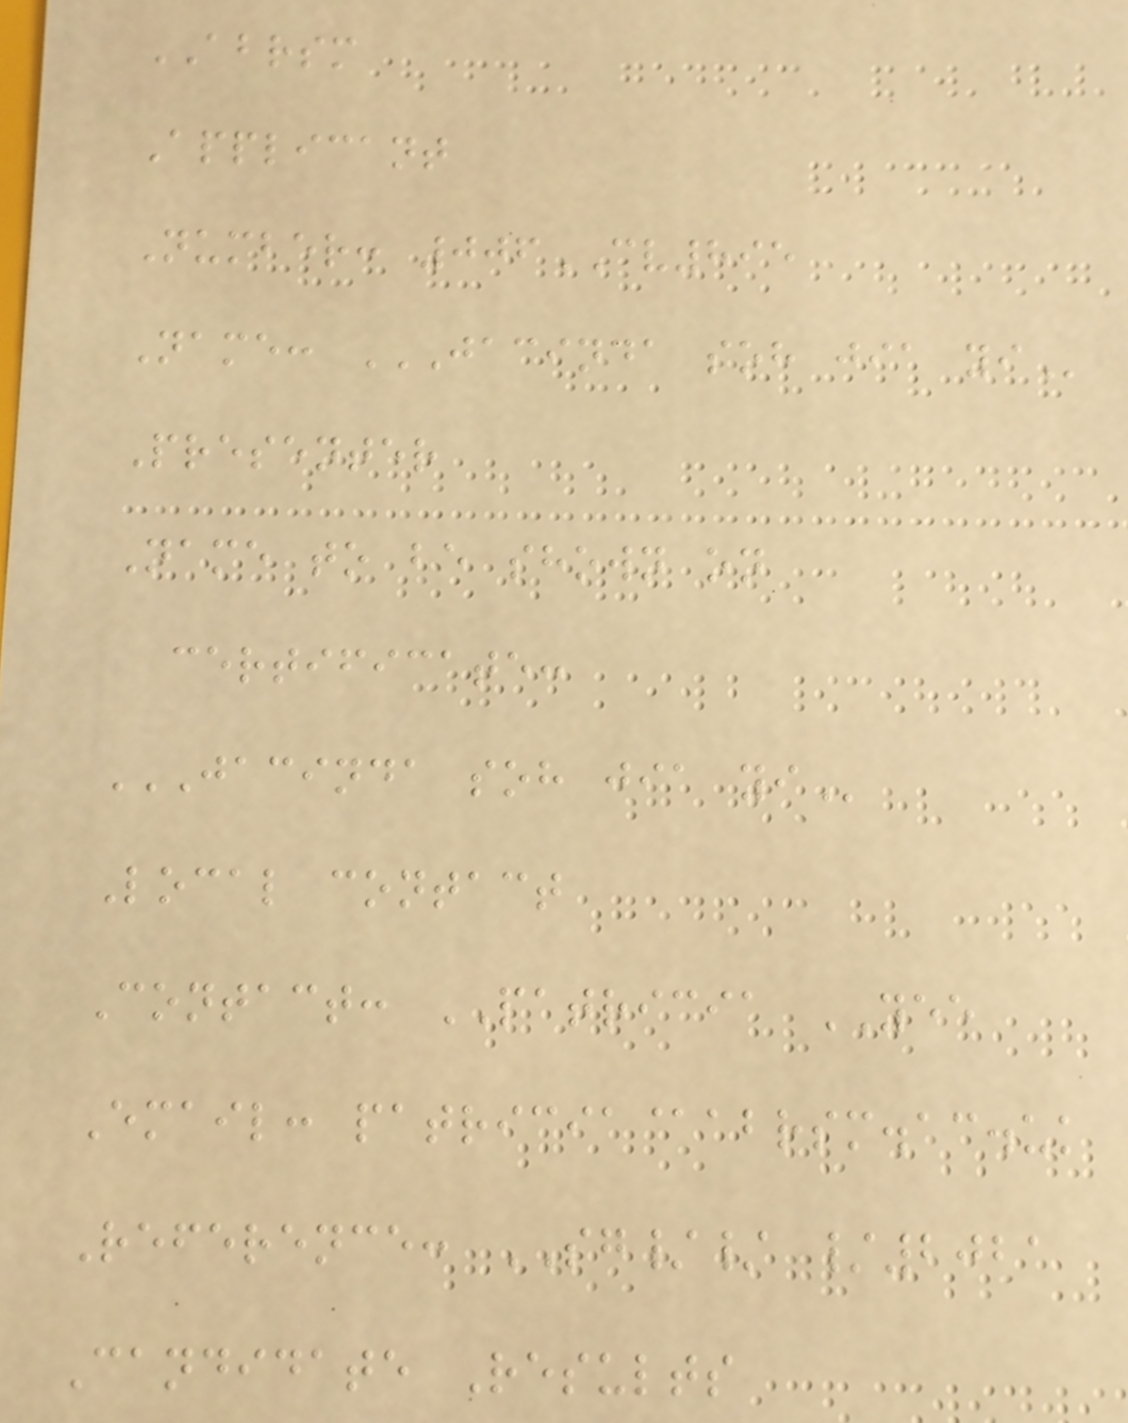ABRSM
Applicant
Number: 006CV895
Name: JACINDA SOH JIA YI
Presenter
Name to be shown on
certificate:
JACINDA SOH JIA YI
Local contact
Contact: PATRICIA YEE
Email: patricia@abrsm.ac.uk
Reference: SG// /2021
Candidate Results
